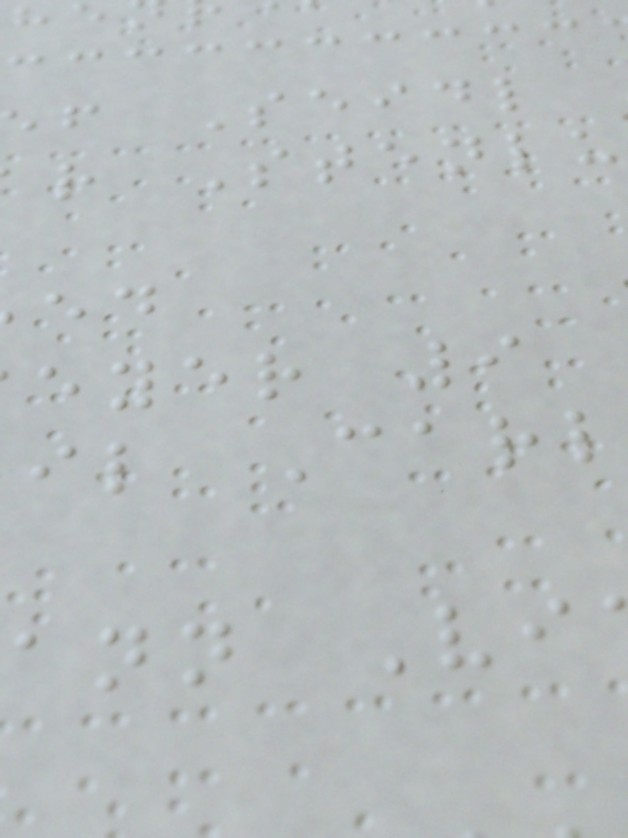f Seidl
r Stenlu
eyer 9
il Carl
ann Vi
